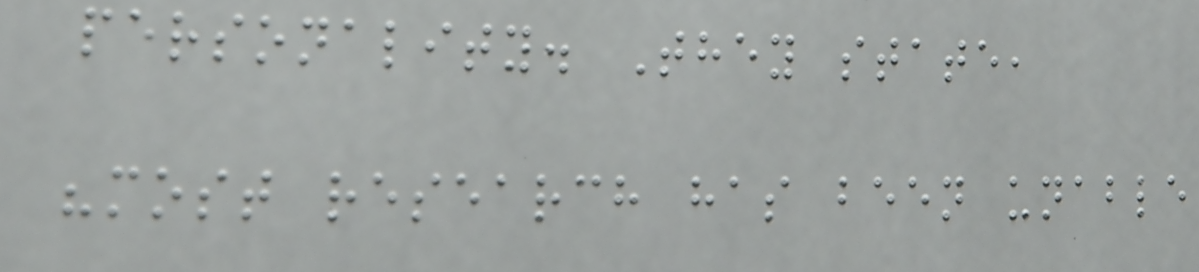personality. They state,
"most research has been unable
